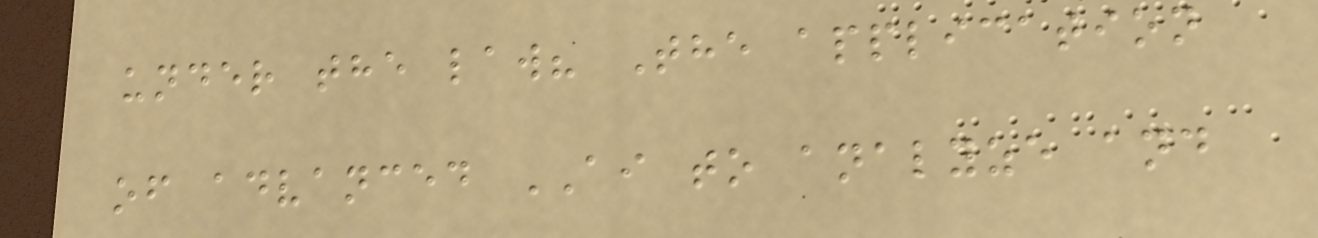under the law? The application
of advanced AI to analyze and
